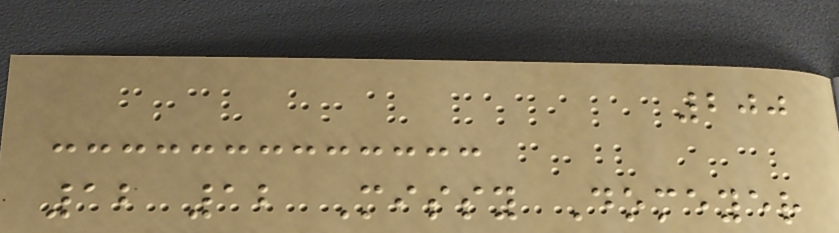200
12 12 Missy Domeyer
